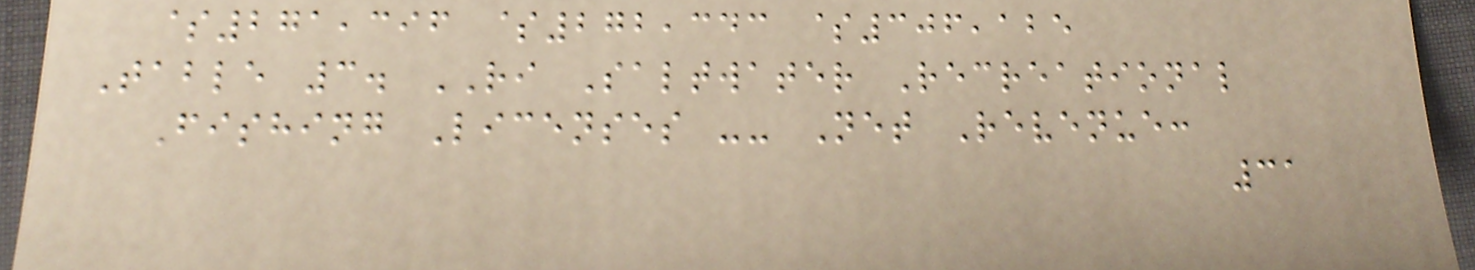$271,396 $272,343 $306,125
Table 3. RI Saltwater Recreational
Fishing Licenses -- Net Revenue:
31
